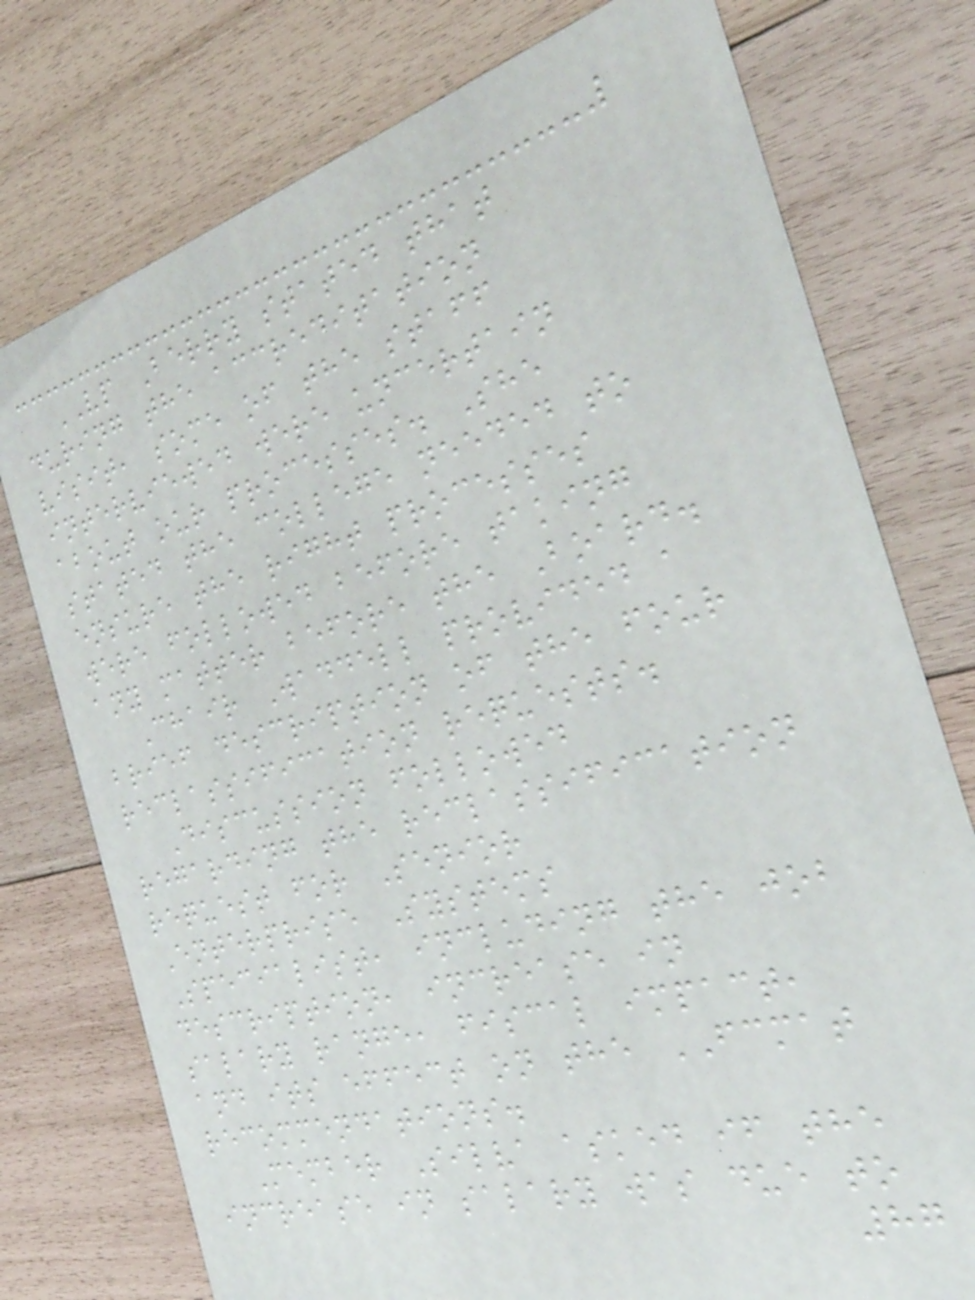VP Berry stated that
during the accreditation
visit, some of the staff
interviewed were uncertain
about our processes. She
stated the college needed to
ensure the right processes
were followed before taking
any matter before the Board.
Chair Waddell provided a
brief description of the four
reclassification requests.
Discussion followed
regarding the reclassification
request for Senior
Enterprise Systems
Specialist, including the job
description, increase in
salary range, fiscal impact,
and its effect on the FCMAT
recommendations.
Member Silva asked if the
increase in salary was due to
87
